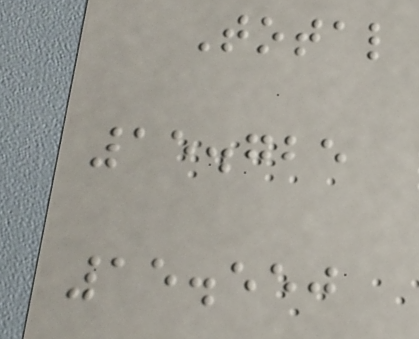Total
15.725
15.550
